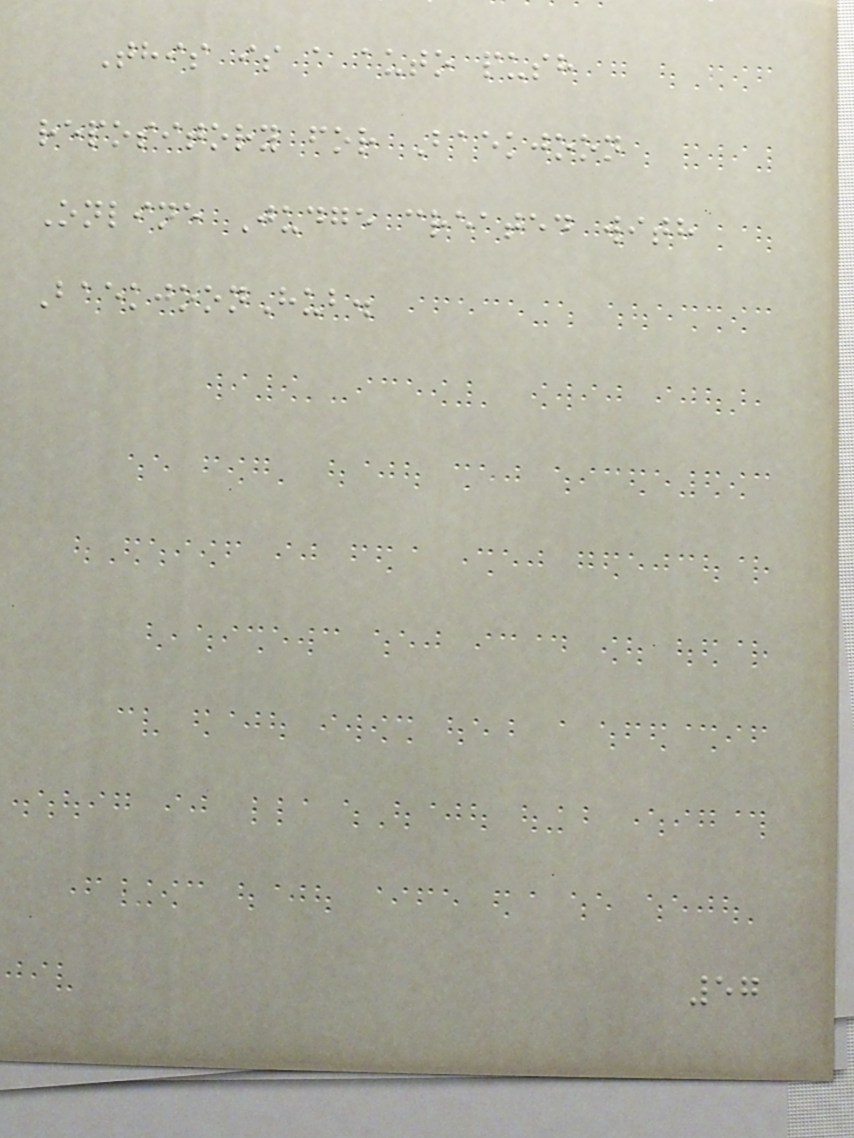This is a auto push
repository for Baekjoon
Online Judge created with
BaekjoonHub.
57
